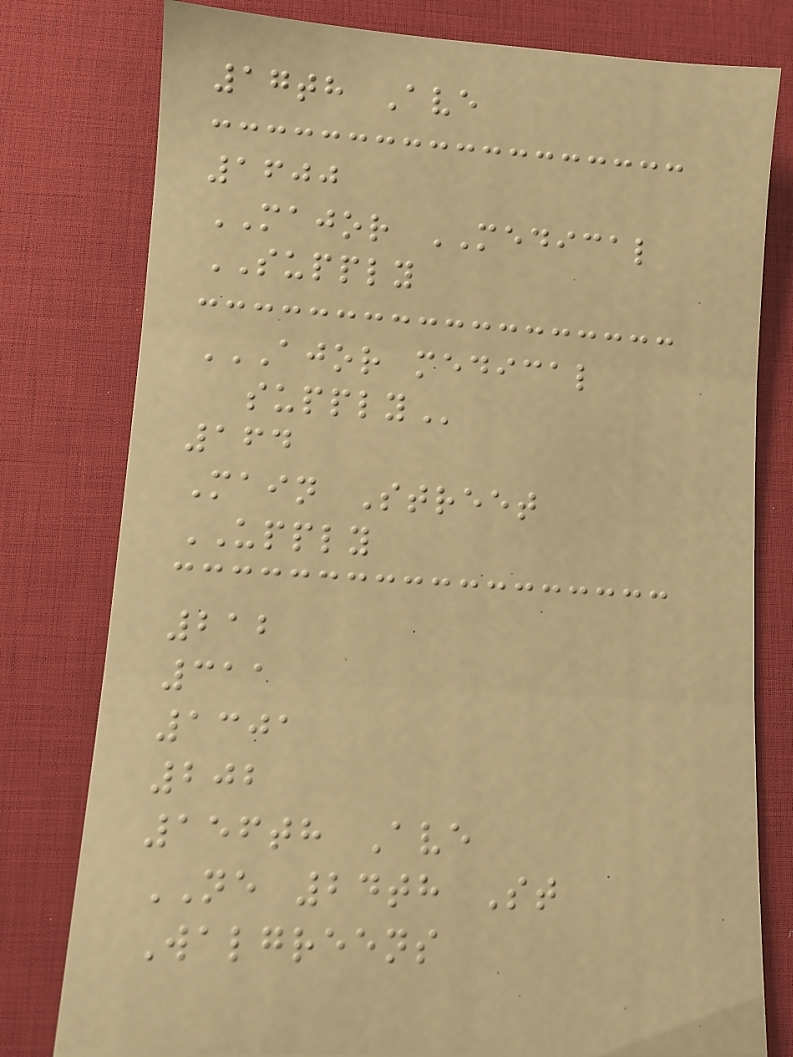17th Ave
1600
MAJOR MEDICAL
SUPPLY
AJOR MEDICAL
SUPPLY
164
Main Street
UPPLY
212
311
1301
202
156th Ave
NE 24th St
Walgreens
